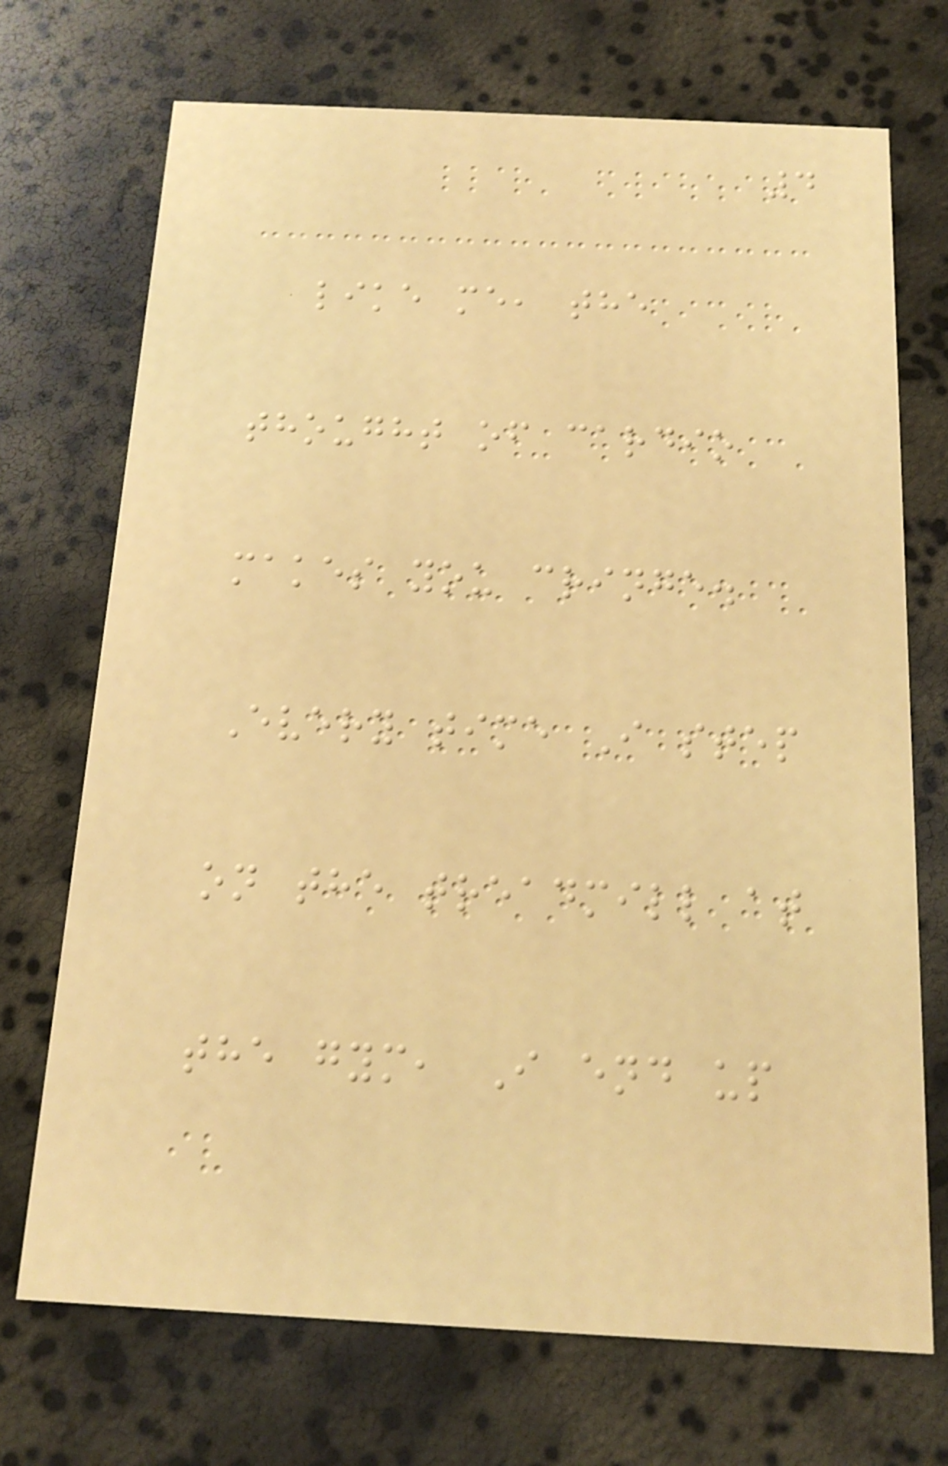4
like me, the
thought of cardio
makes you cringe.
Every time I step
on the treadmill at
the gym, I end up
